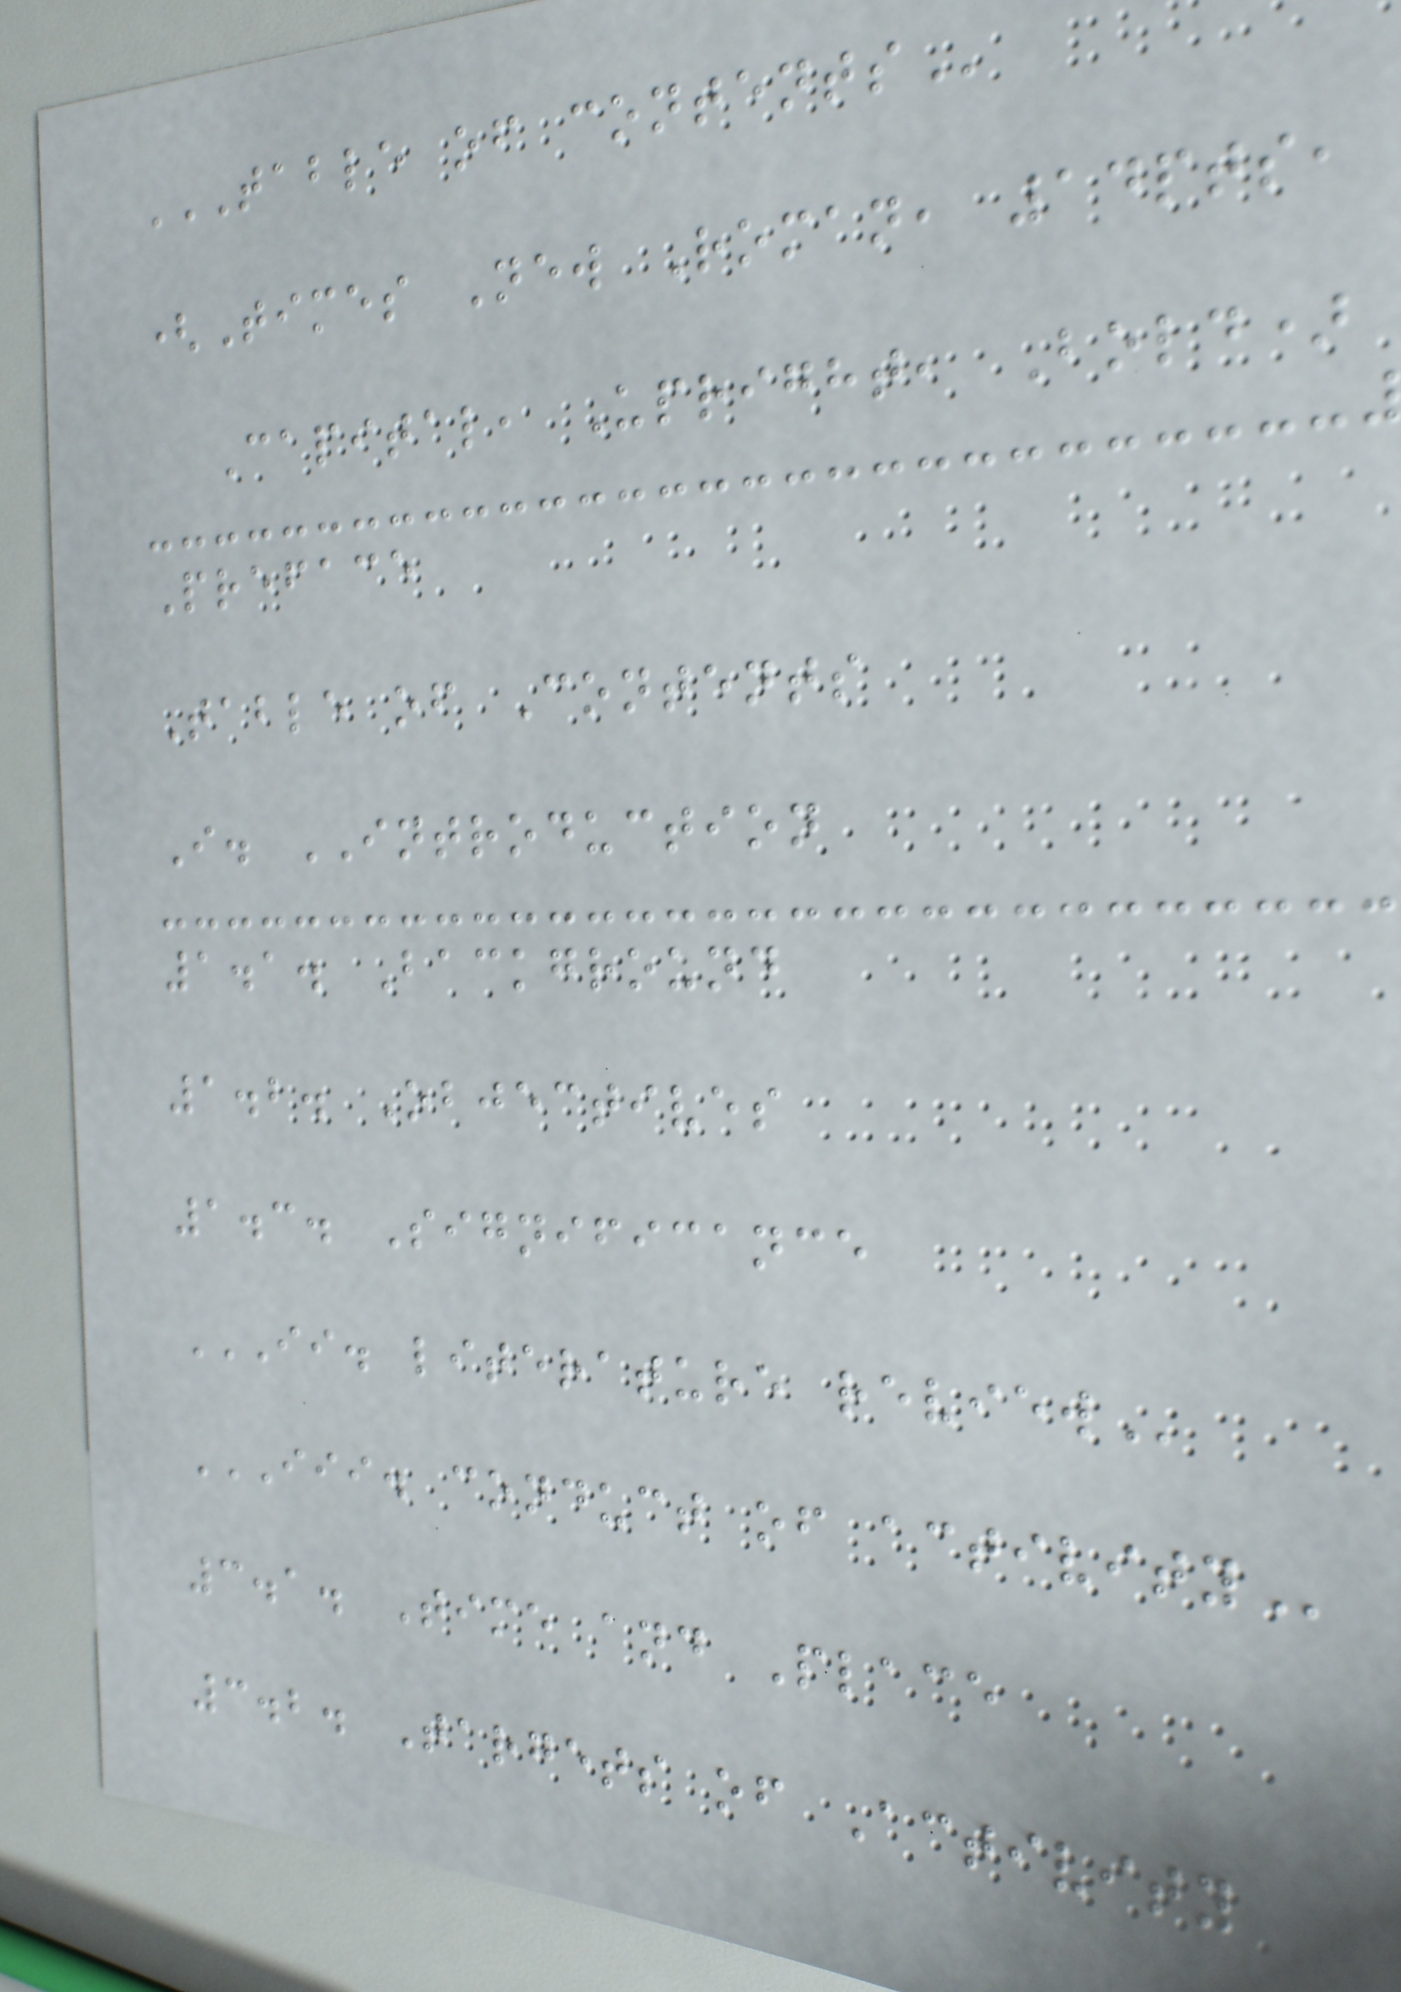TABLE OF CONTENTS
(Times New Roman, 14pts,
Capital, Upright, Bold)
Preface
Table of Contents
I. INTRODUCTION
1.1. Background
1.2. Objectives
1.3. Significance
II. LITERATURE REVIEW
III. CONDUCT OF ACTIVITY
3.1. Time and Place
3.2. Targets of Activity
